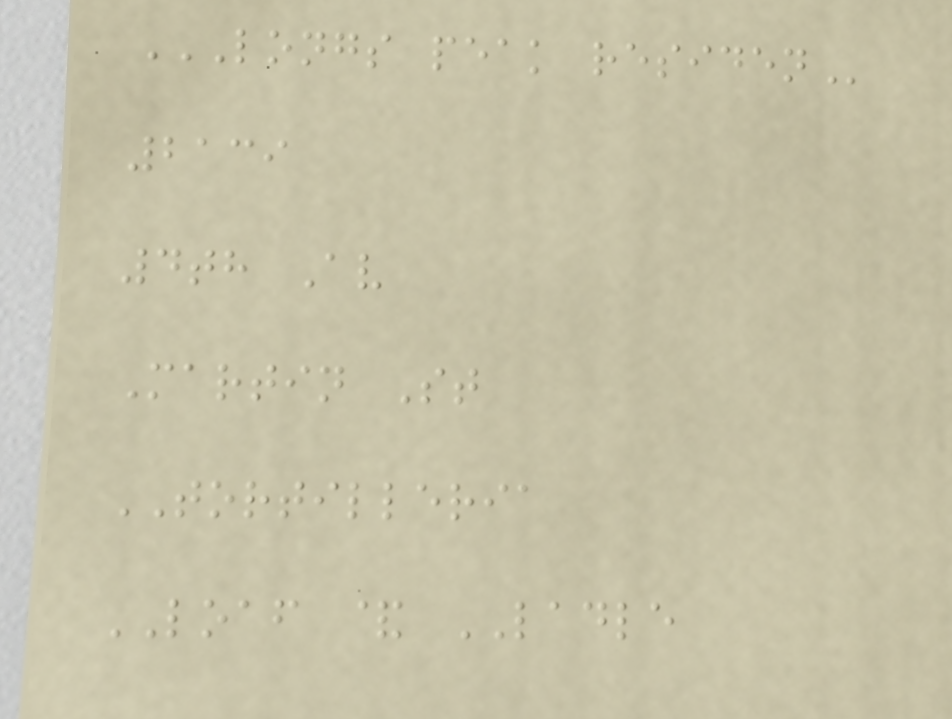LONGS PEAK RESIDEN
2139
4th Av
Martin St
TORTILLERIA
LOAF & LADLE
